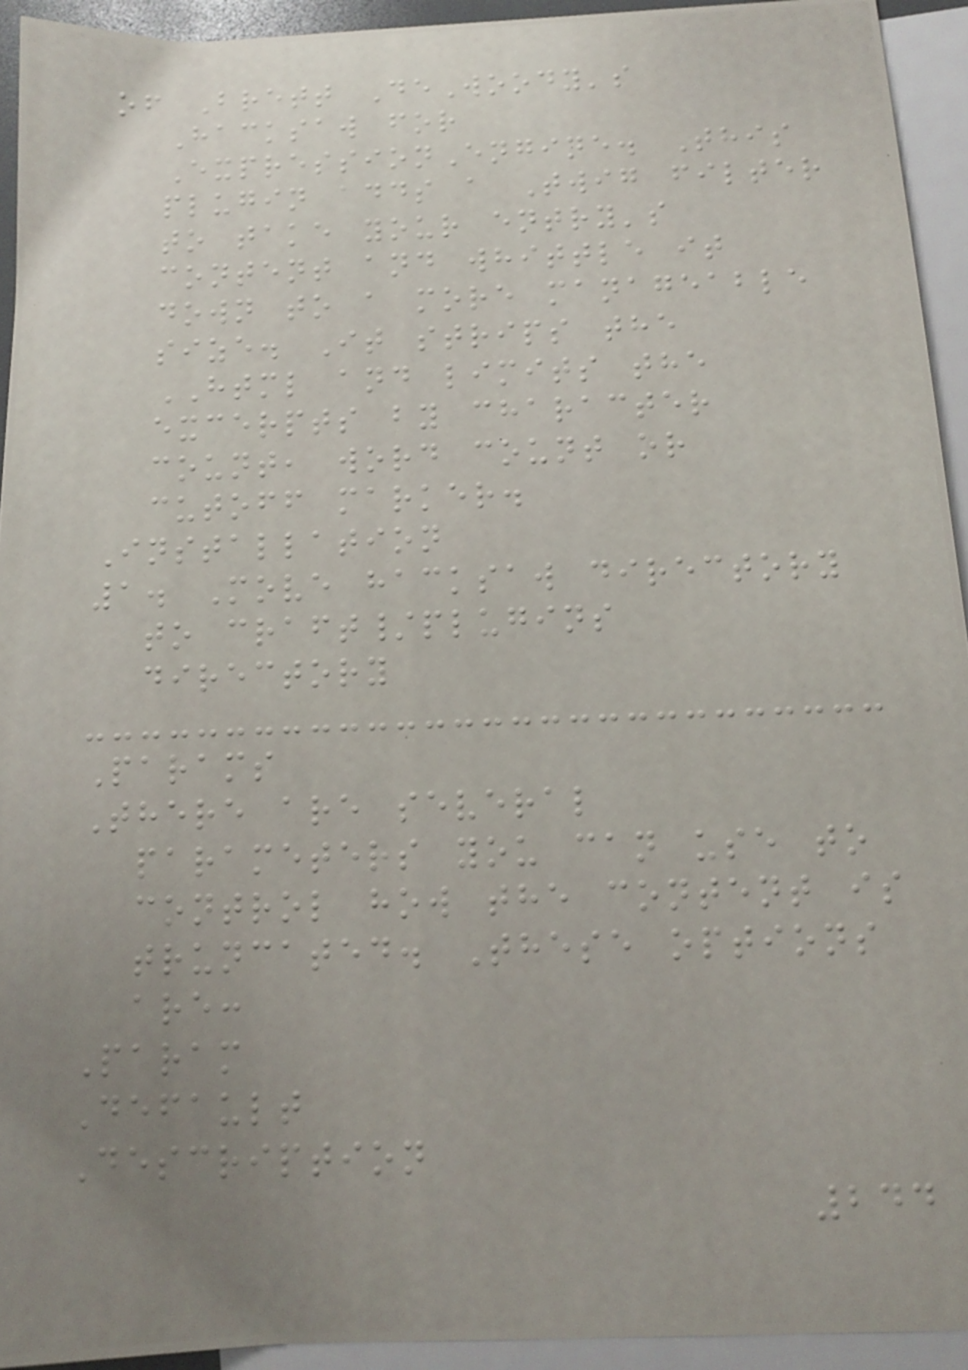of Brett DeWoody's
Hacksaw for
ExpressionEngine. This
plugin adds a Twig filter
to take your entry's
content and whittle it
down to a more manageable
size. It strips the
HTML and limits the
excerpts by character
count, word count or
cutoff marker.
Installation
1. Move hacksaw directory
to craft/plugins
directory
Params
There are several
parameters you can use to
control how the content is
truncated. These options
are:
Param
Default
Description
244
